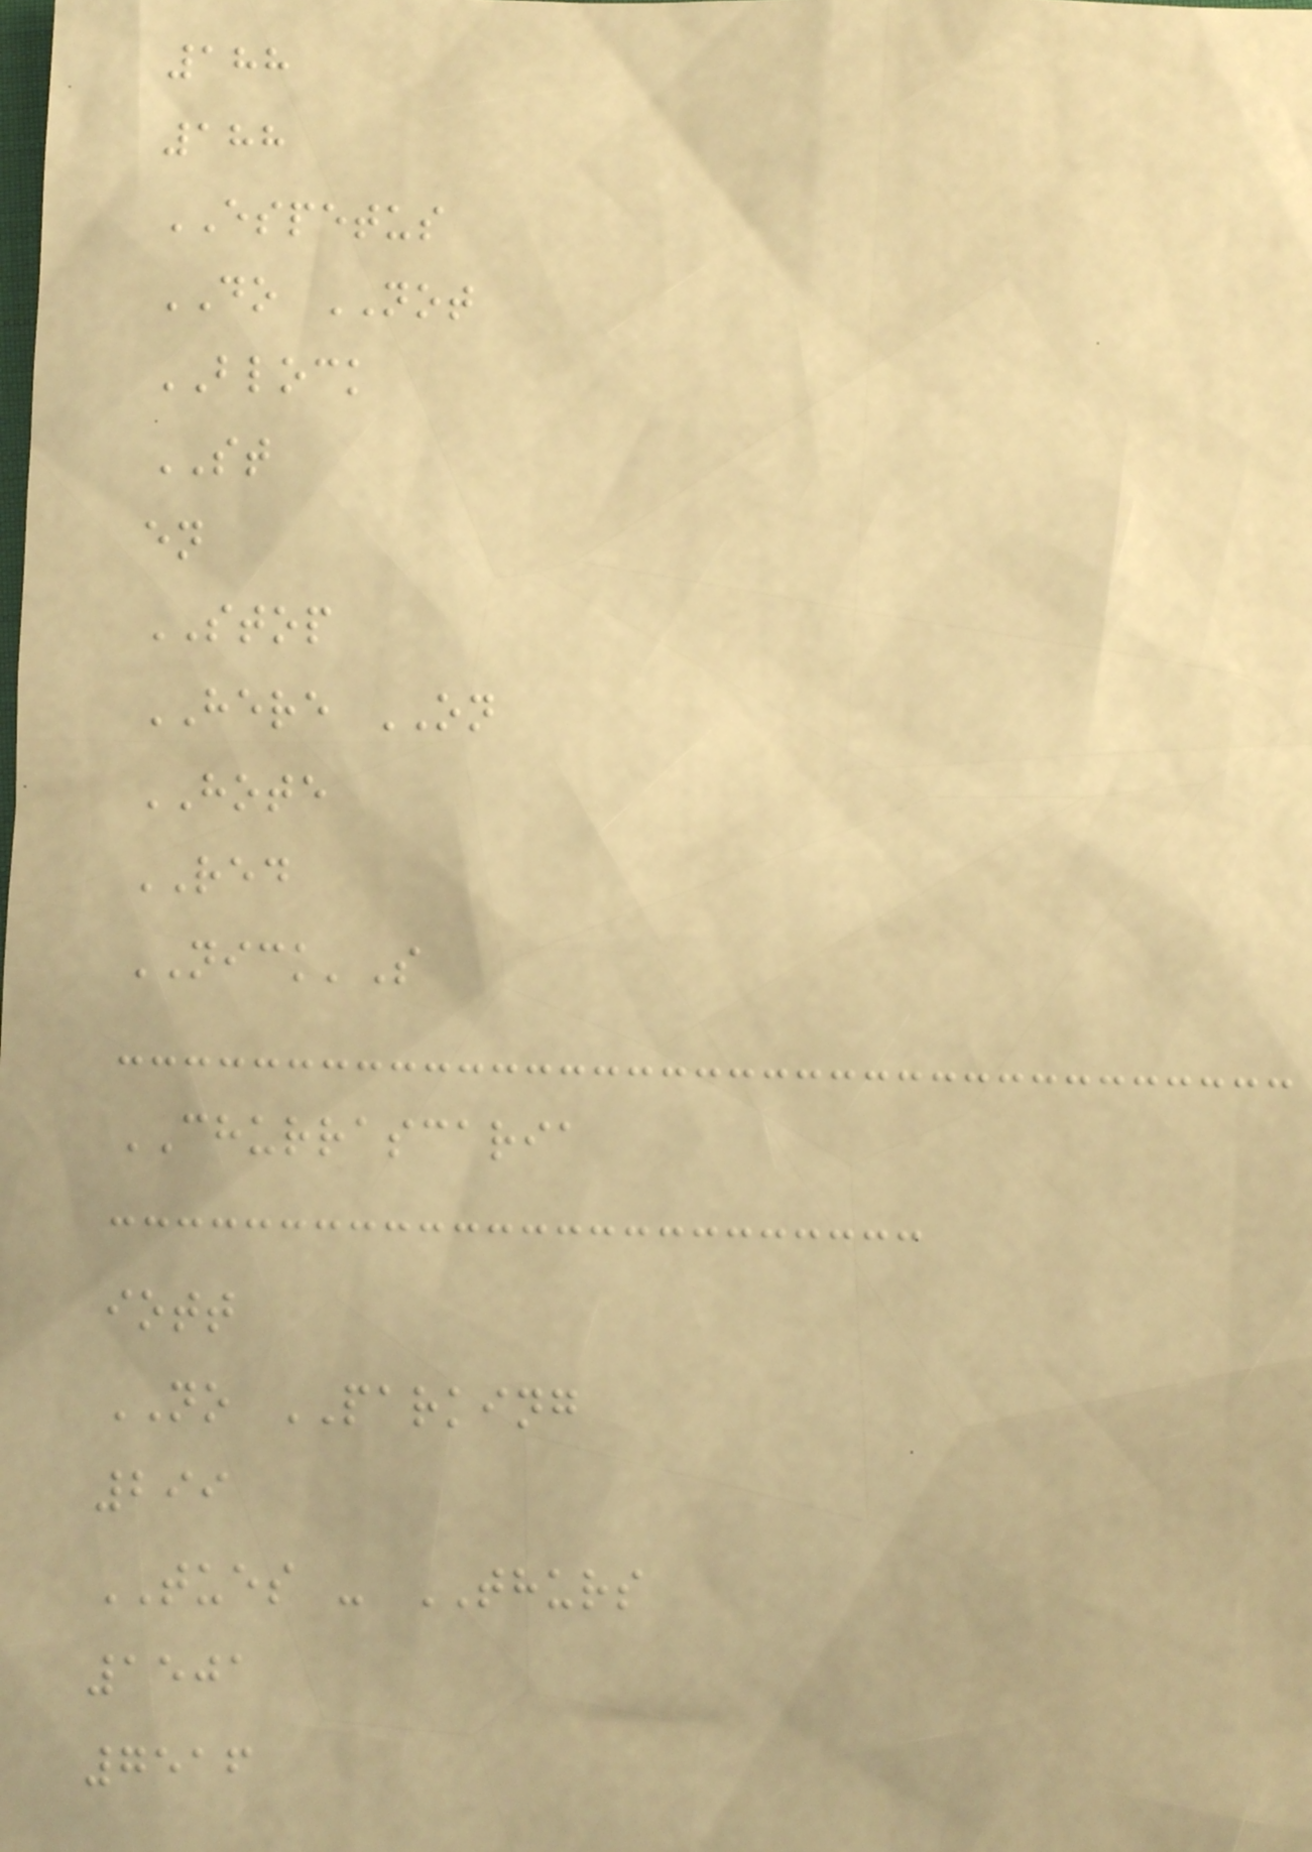188
188
ESPETUS
DO NOT
BLOCK
ST
en
STOP
HERE ON
HOTE
RED
NICK'S
CHURRASCARIA
iott
NO PARKING
299
TUES - THURS
1501
7516
